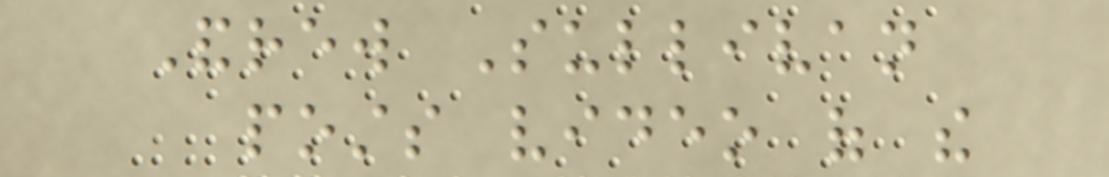Andrew Sullivan
posts video of the
